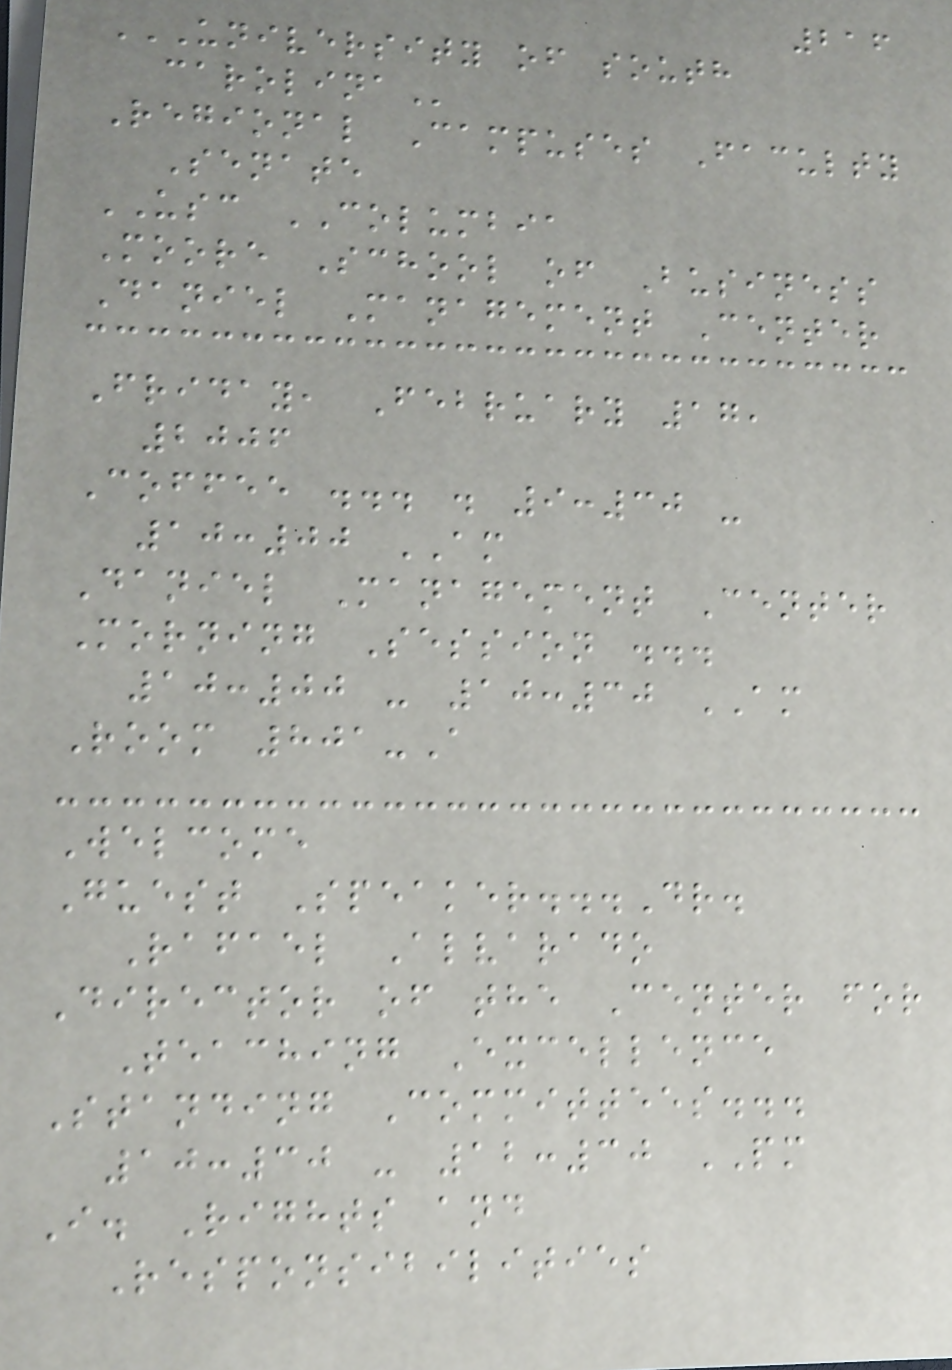216
UNIVERSITY OF SOUTH
CAROLINA
Regional Campuses Faculty
Senate
USC COLUMBIA
Moore School of Business
Daniel Management Center
Friday, February 17,
2006
Coffee ... . 9:30 -
10:00 AM
Daniel Management Center
Morning Session ...
10:00 - 10:30 AM
Room 801-A
Welcome
Guest Speaker...Dr.
Rafael Alvarado
Director of the Center for
Teaching Excellence
Standing Committees...
10:30 - 12:30 PM
I. Rights and
Responsibilities
